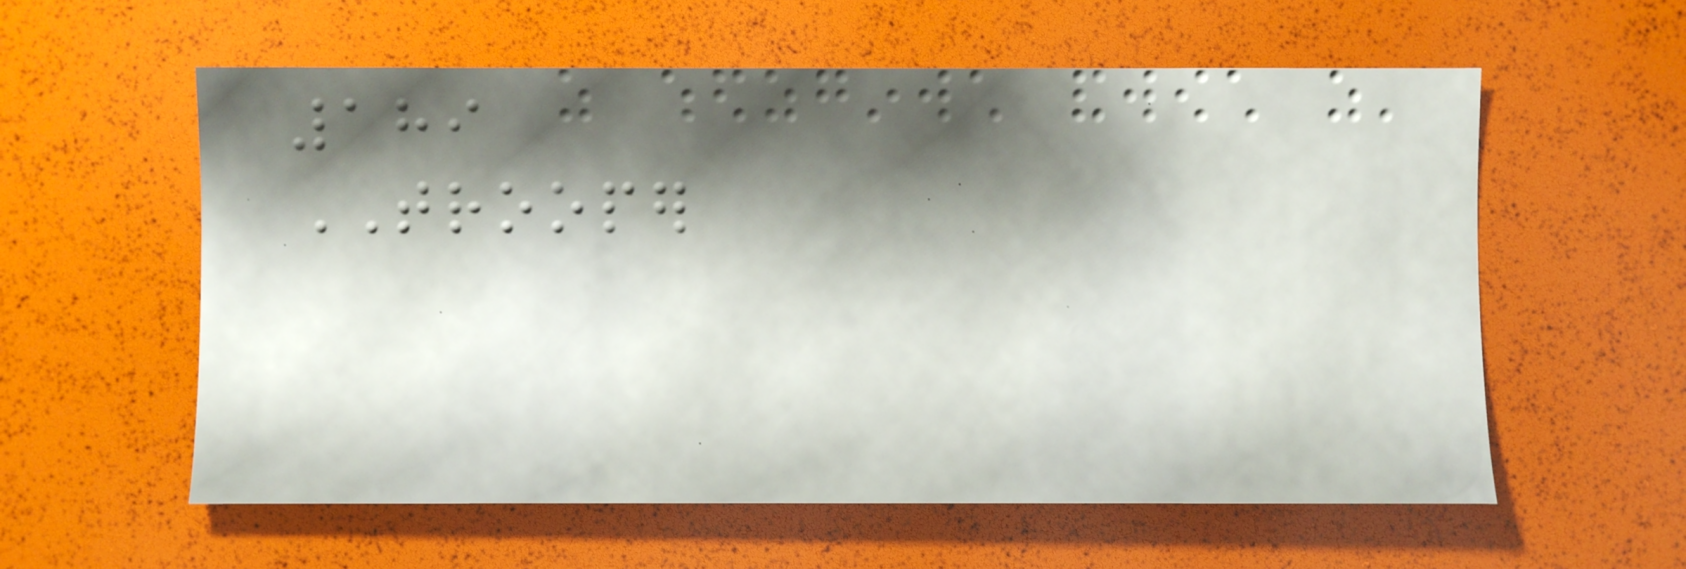189
TROOPER
